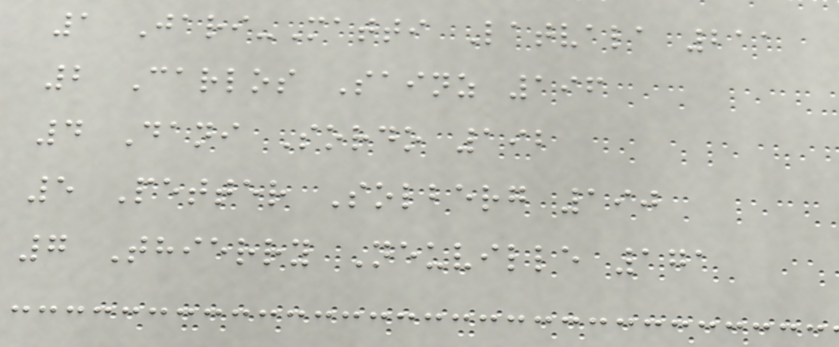1 Jari-Matti Latvala 211
2 Carlos Sainz 196
4 Dani Sordo 192
5 Petter Solberg 190
7 Thierry Neuville 171
